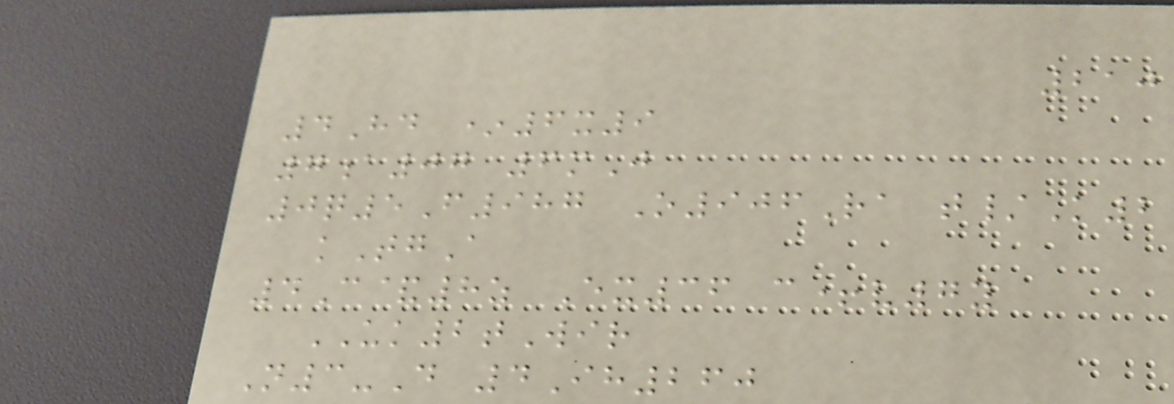210
4Hd *6x9
7a07 6mJ
0q5F987 O906Ra t/K2
kTgA
4C&8z Ex36 c+v7y
UK2tWir
N3-D 4Ih260
